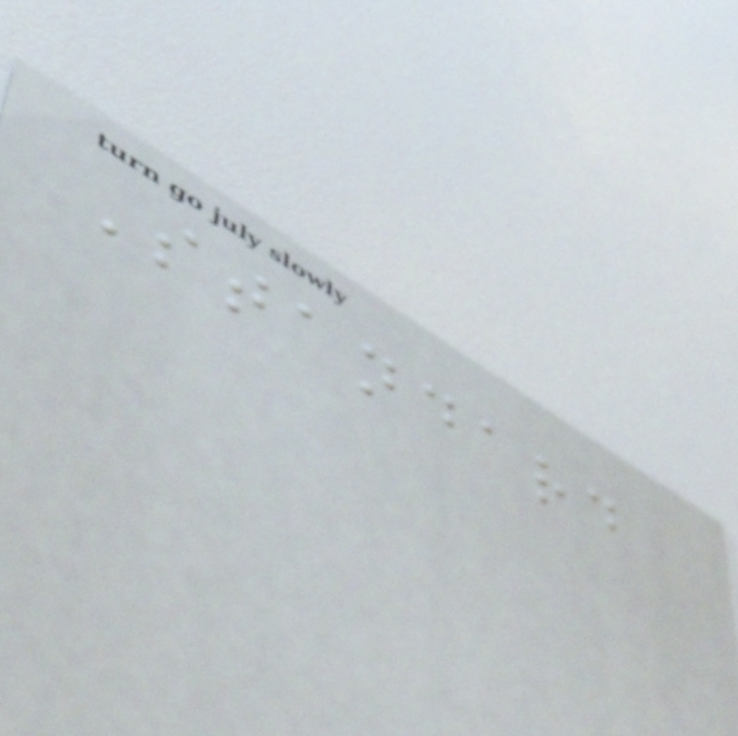Standard
